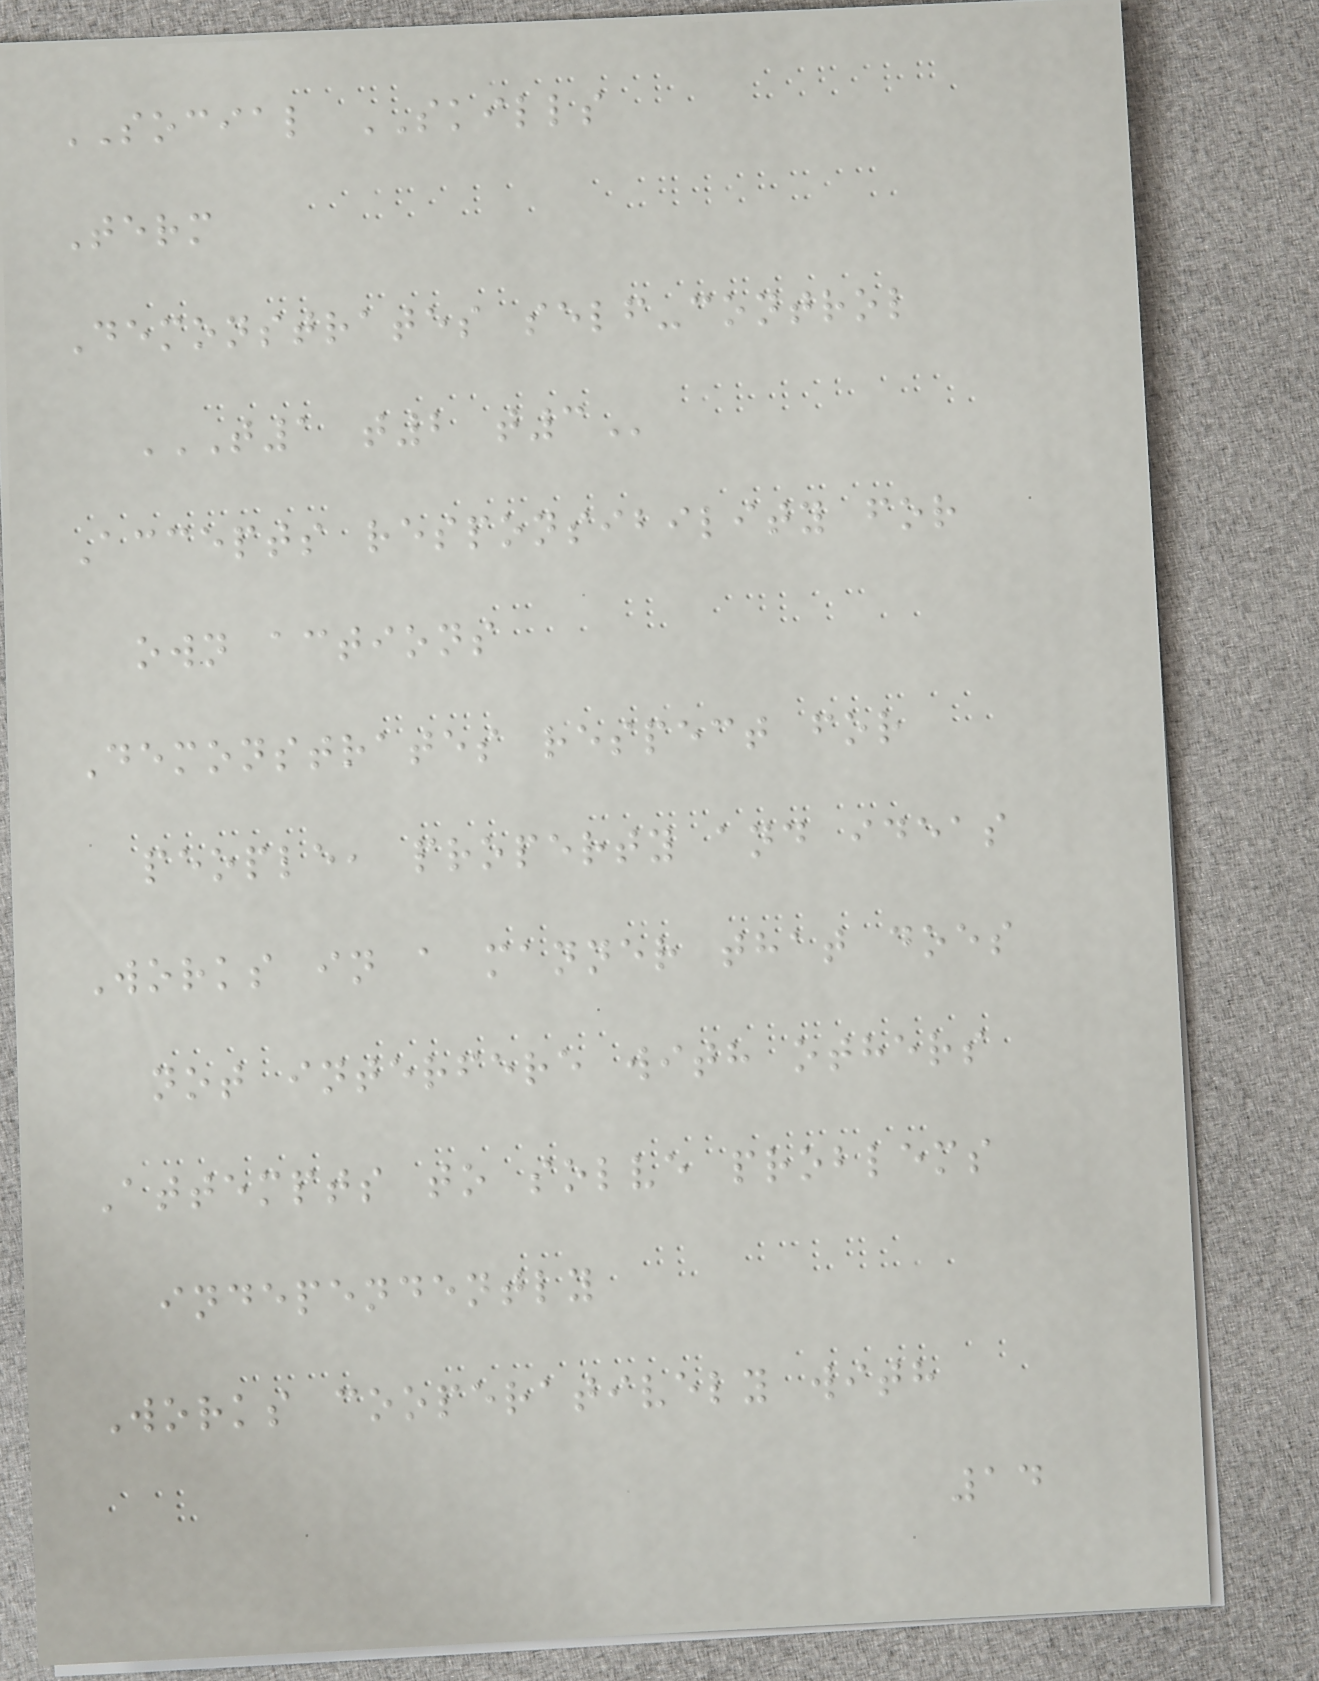SOCIAL SKILLS
Term
Demonstrates self-control
T1 T2 T3
Accepts responsibility for
own actions
Demonstrates respect for
people, property and ideas
Works in a manner that does
not interfere with others
Attempts to solve problems
independently
Works cooperatively with
14
